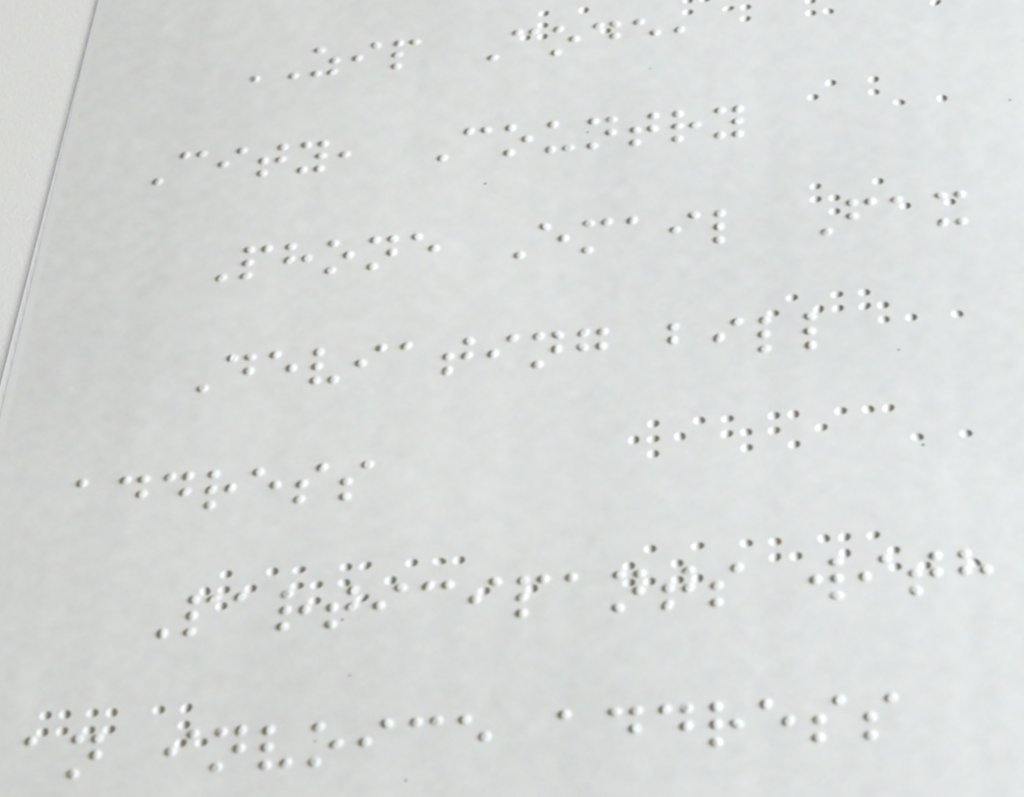ZIP Code,
City, Country
Phone Email Fax
Deviating bill
address
Participants with
an invoice address
